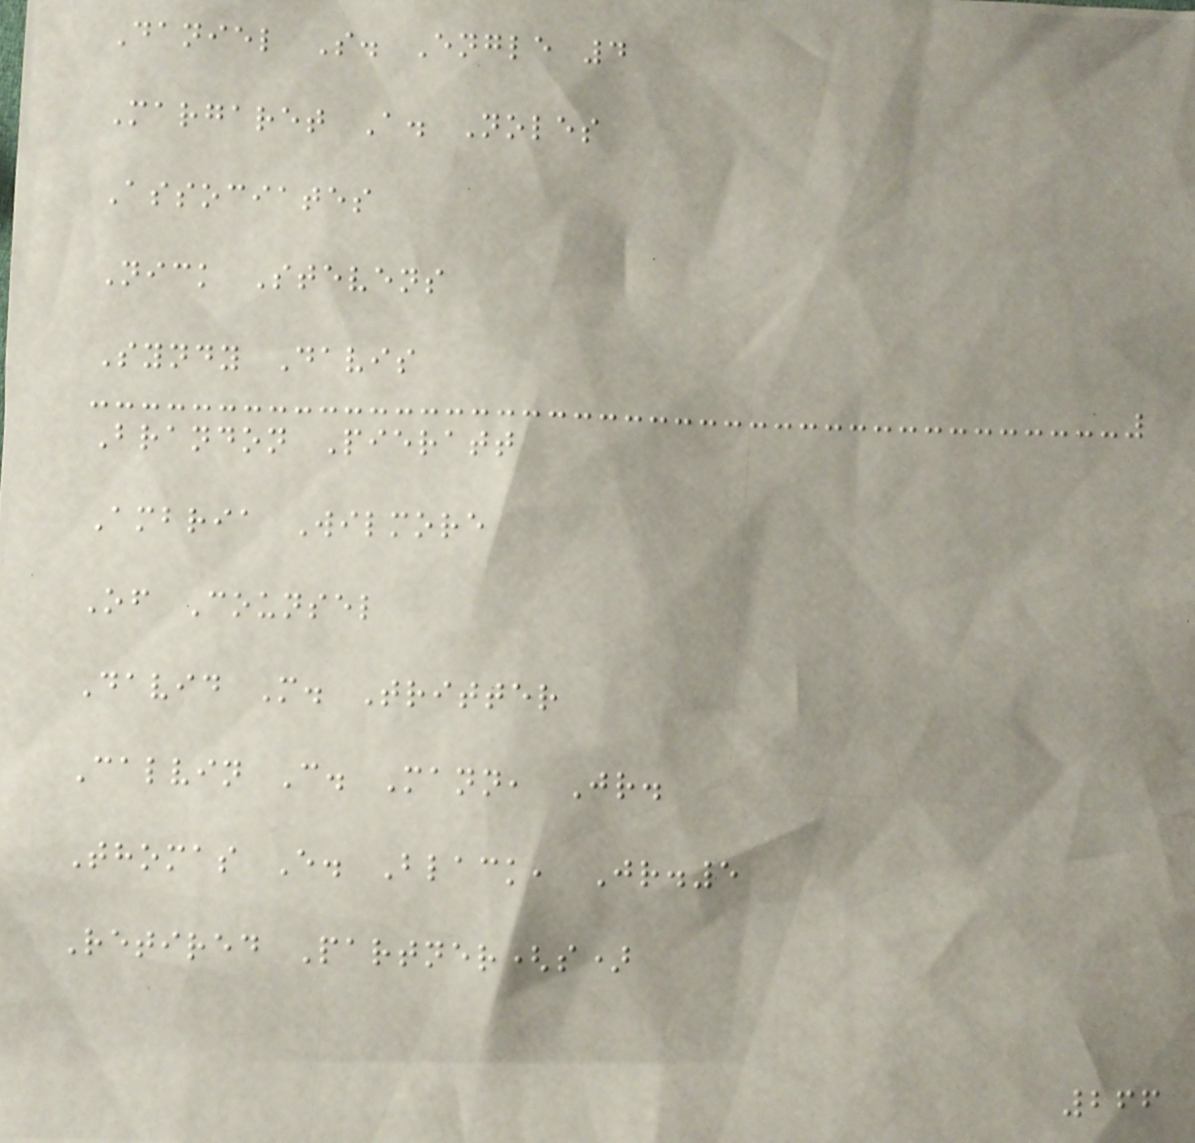Daniel S. Engle 4
Margaret A. Noles
Associates
Nick Stevens
Syndy Davis
Brandon Pieratt
Ambria Wilmore
Of Counsel
David M. Tritter
Calvin C. Mann, Jr.
Thomas E. Black, Jr.5
Retired Partner(s)
266
